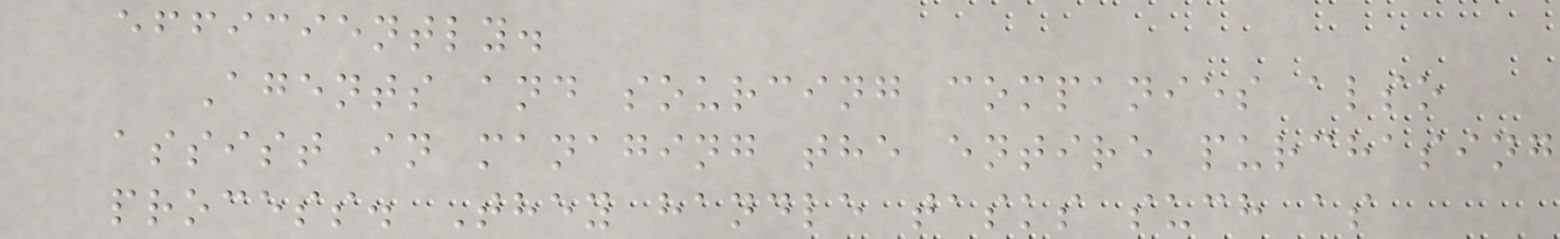efficiently.
Agents and sourcing companies also
assist in managing the entire purchasing
process. They handle tasks such as
